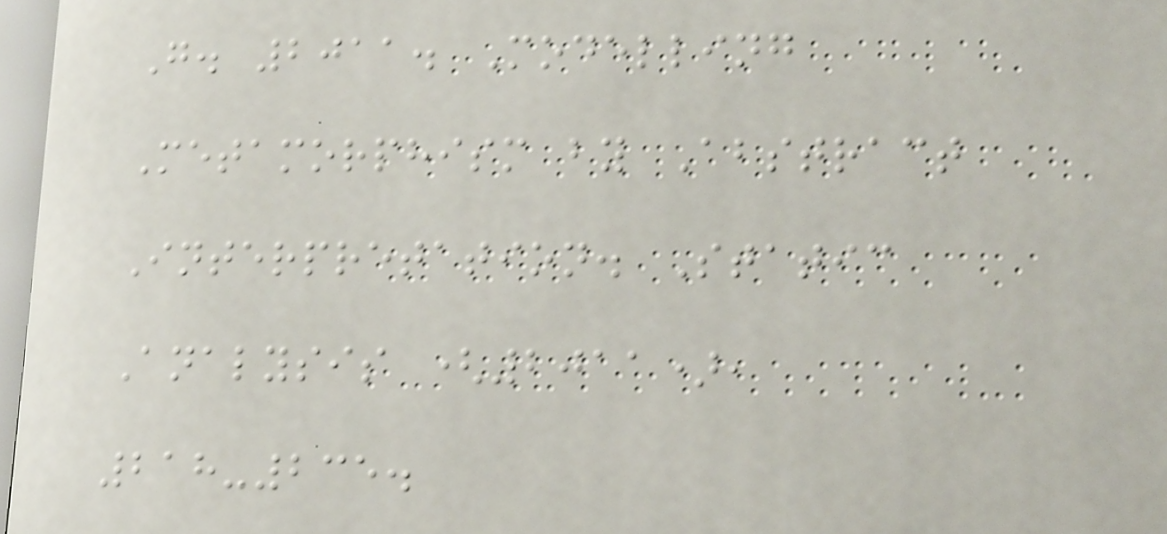G. 2011. Modelling
Metamorphism by Abstract
Interpretation. Static
Analysis (2011),
218-235.
